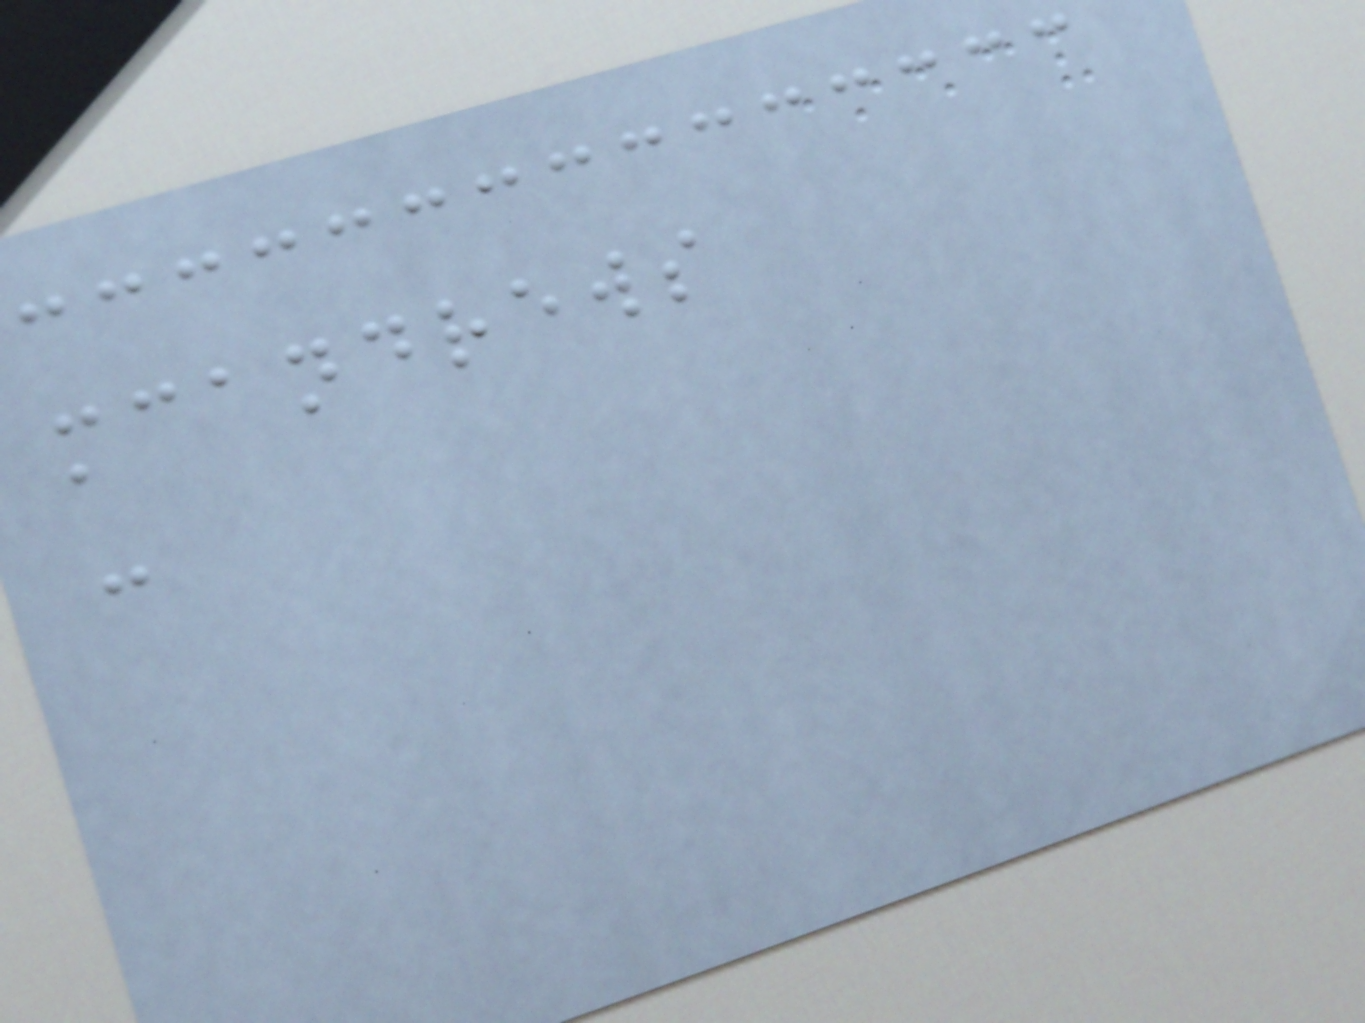mcandrews
-
